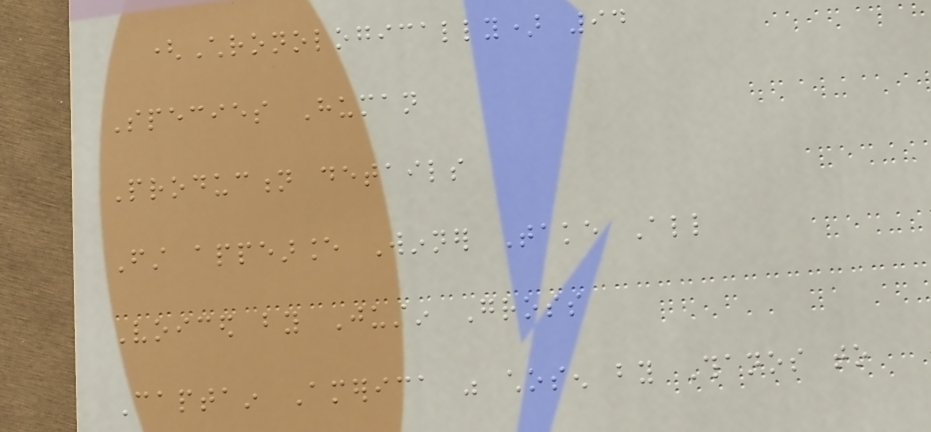(Chronologically) 94
Species Human
Production details
First appearance Winner Take All
Voiced by Justin Gross
Captain America was chosen by Thanos to
